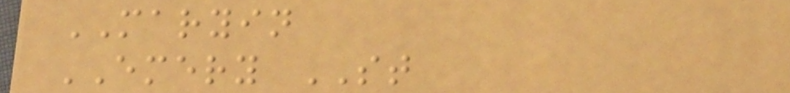MARYIN
EMERY ST
